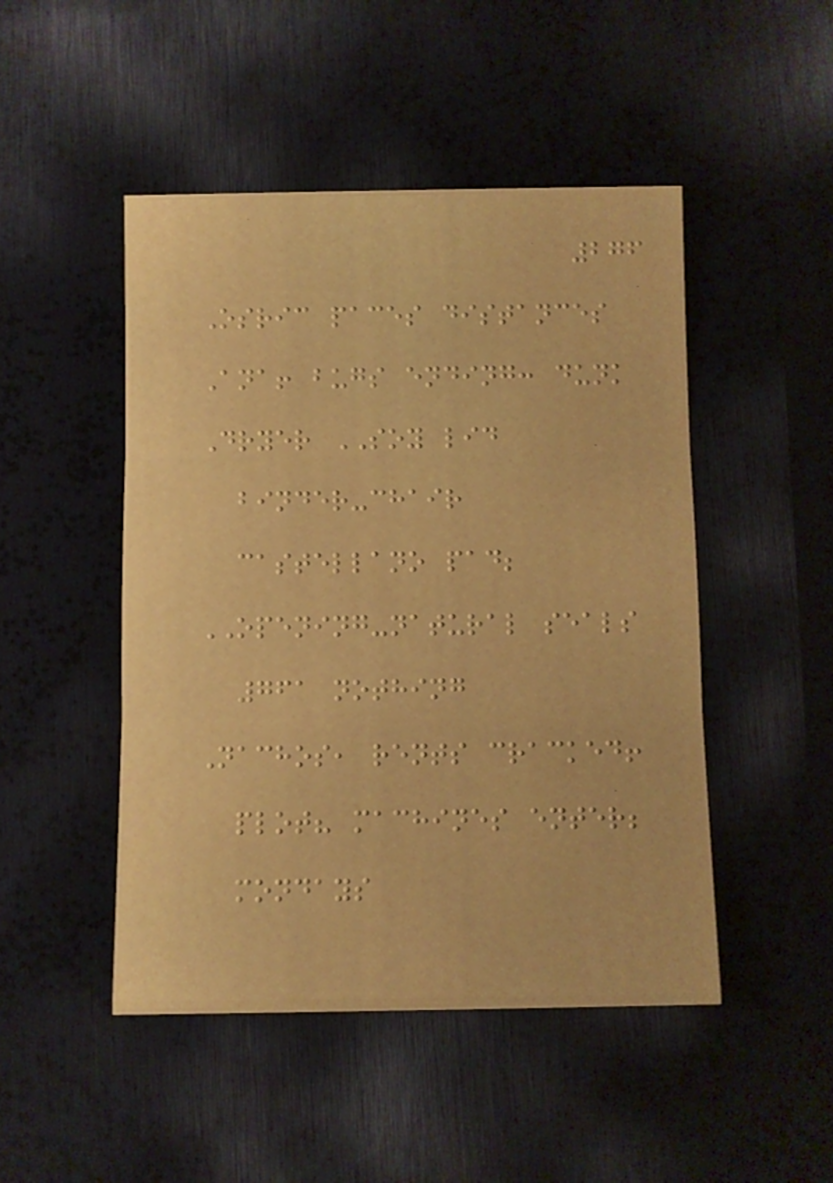276
Osric paces distances
Ana! bugs ending: dunk
Dryer SOY lid
binder-chair
castellano pad;
OPENING-natural seals
761 nothing
Nachos, rents cracked!
plot? machines enter;
mondays
